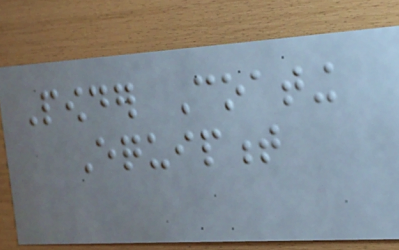Powder Coating
Equipment
